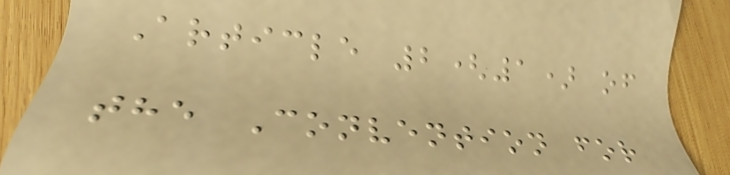Article 2(1) of
the Convention for
